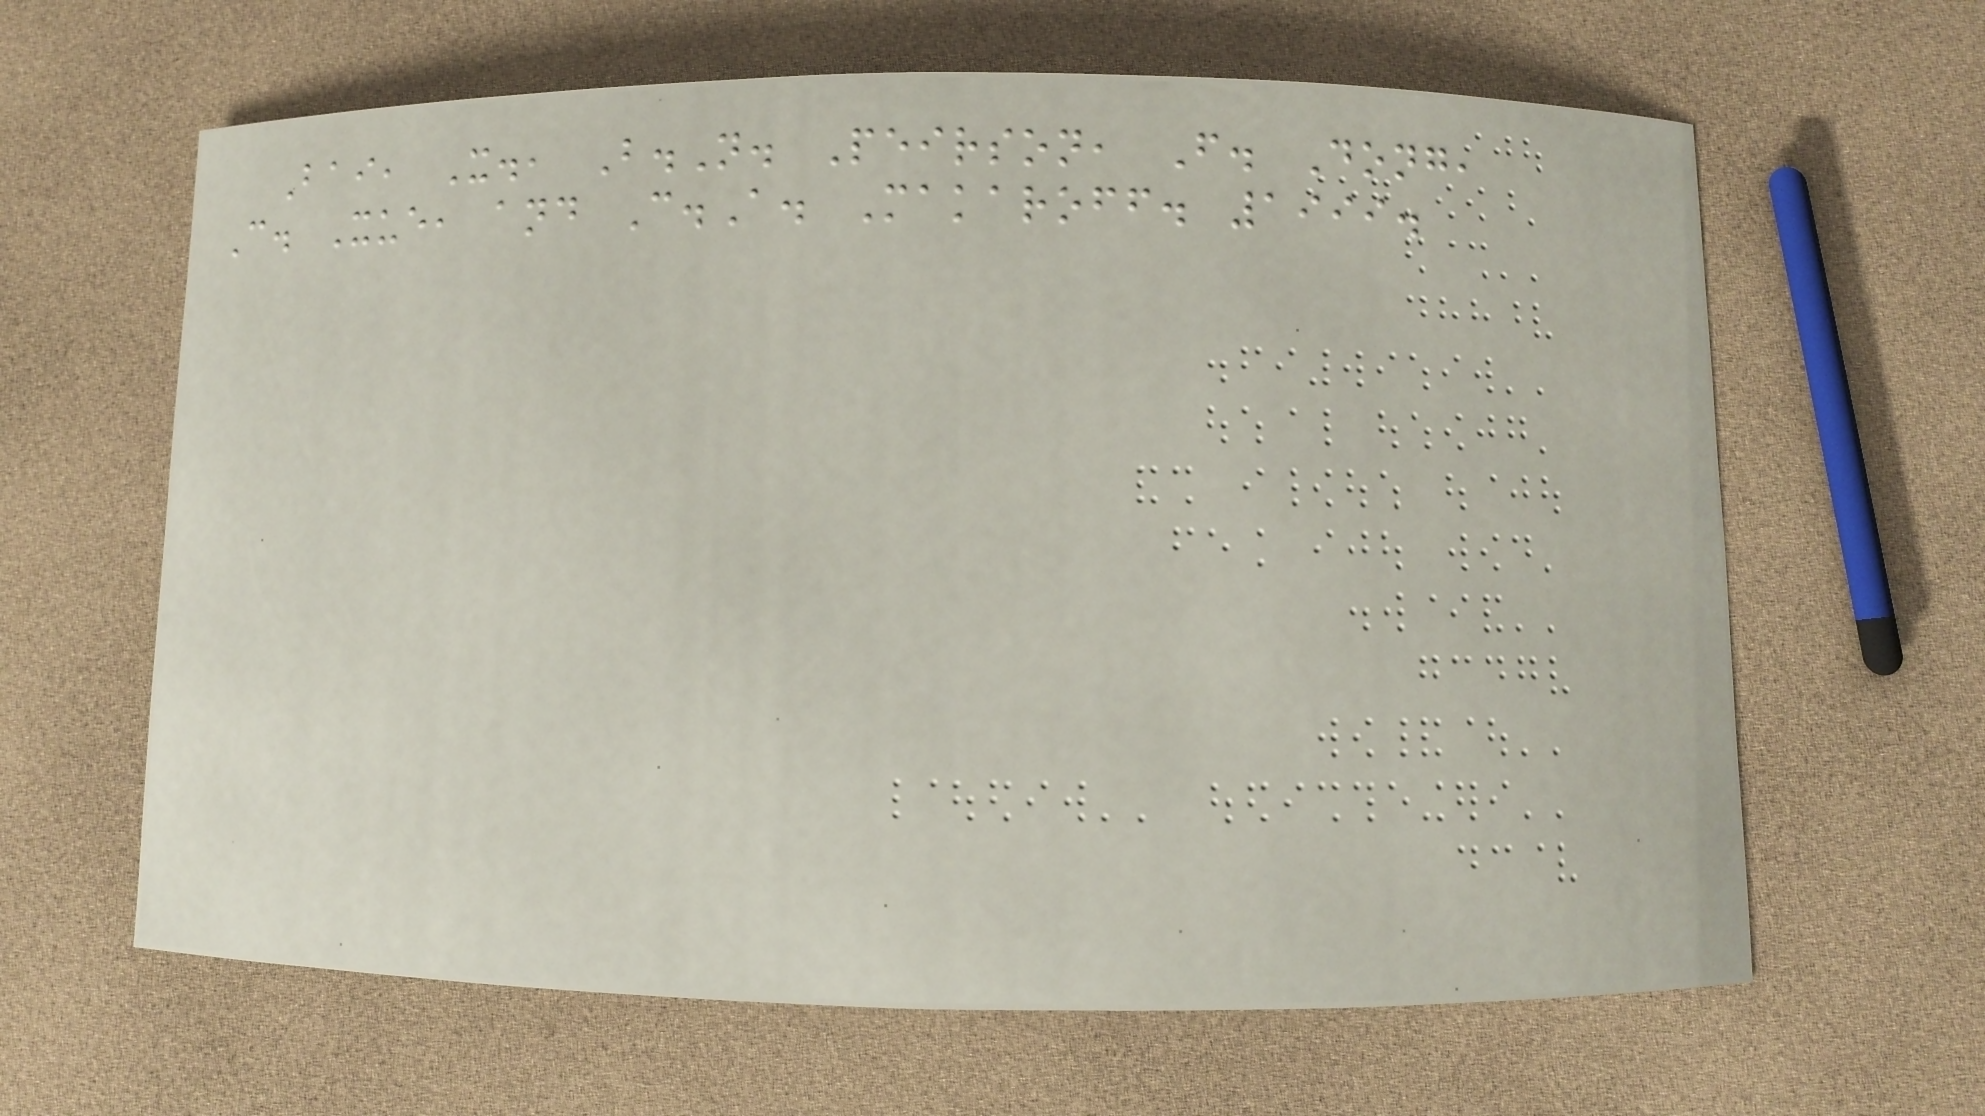Bai, X., B.N. Peirson, F. Dong,
C. Xue, and C.A. Makaroff. 1999.
